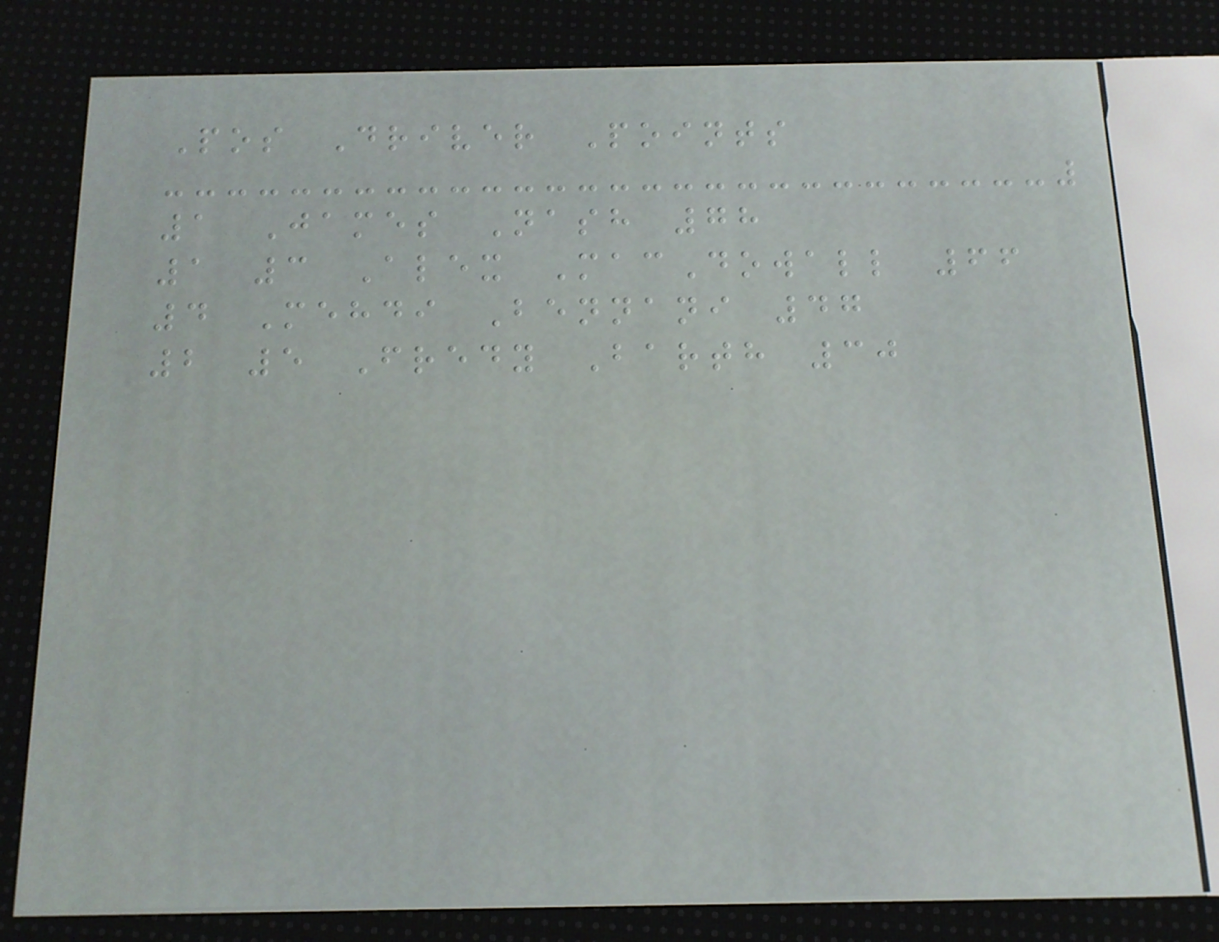Pos Driver Points
1 James Nash 78
1 3 Alex MacDowall 66
4 Mehdi Bennani 47
2 5 Fredy Barth 30
